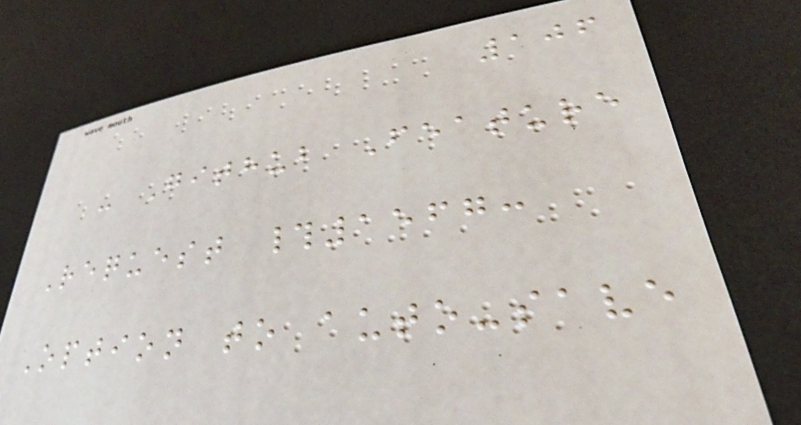106
- Github Feature
Request #1567:
Option to auto-save
